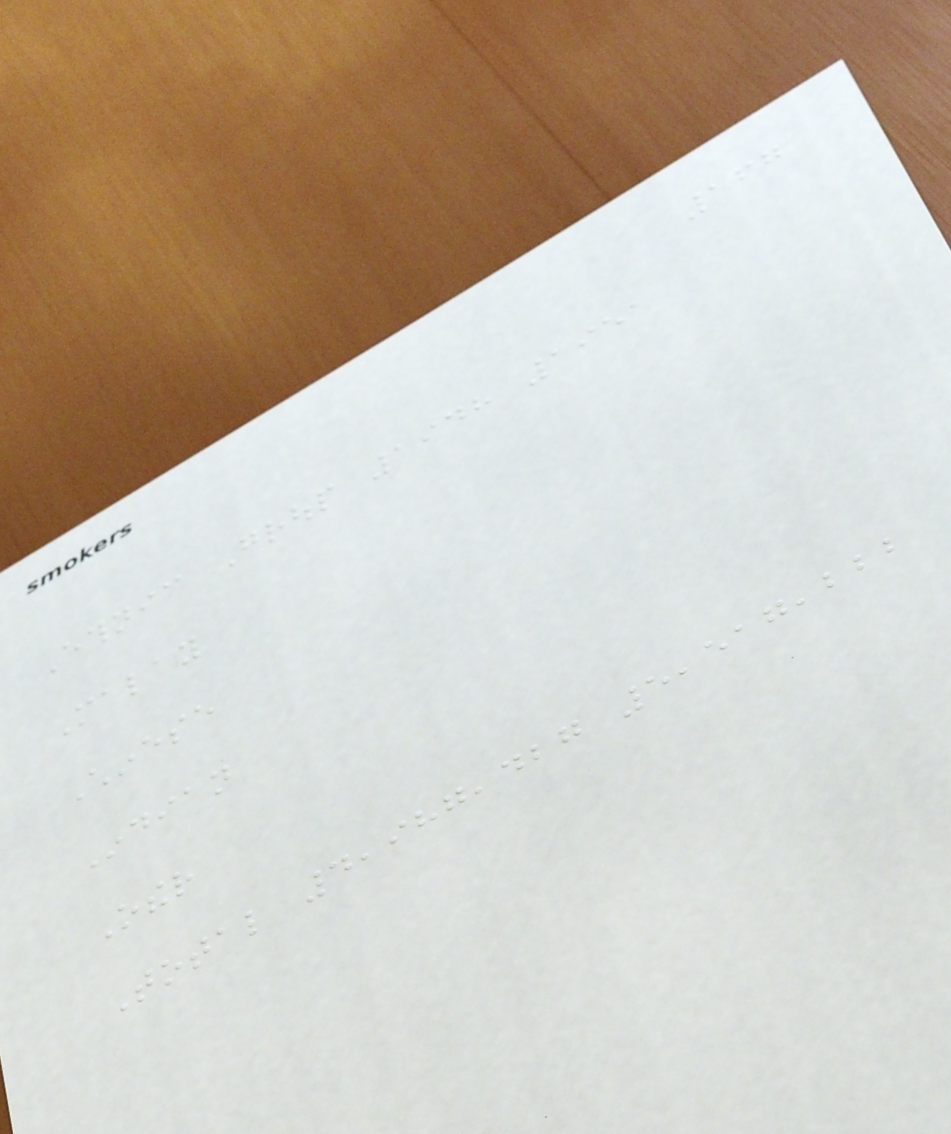167
Ethnic Group 1948 1951
Malay
Chinese
Indian
Other
Total 4,987,427 5,517,222
